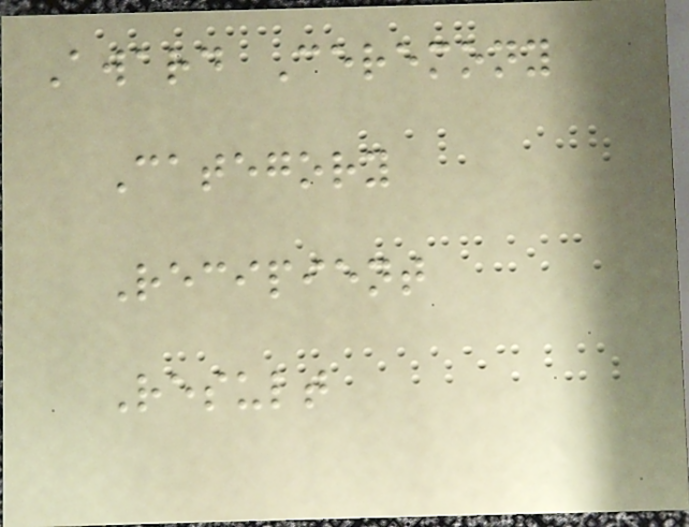Award Ceremony
Category
Recipient
Result
